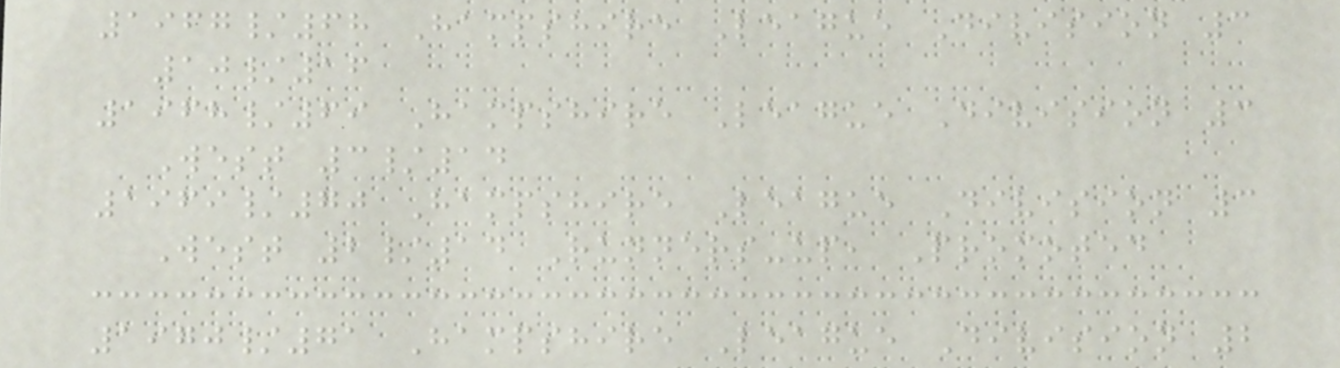1967/68 Hampshire League Division 3
10/16
1968/69 Hampshire League Division 3
West 3/14
1969/70 Hampshire League Division 3
West 2/14 Runners-up, Promoted
1970/71 Hampshire League Division 2
